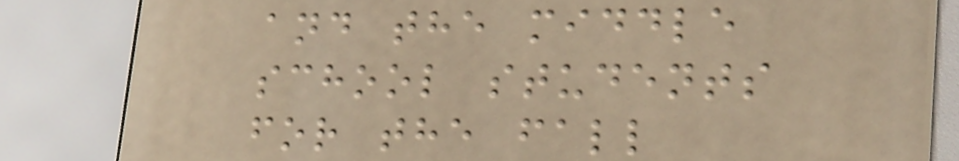and the middle
school students
for the fall
